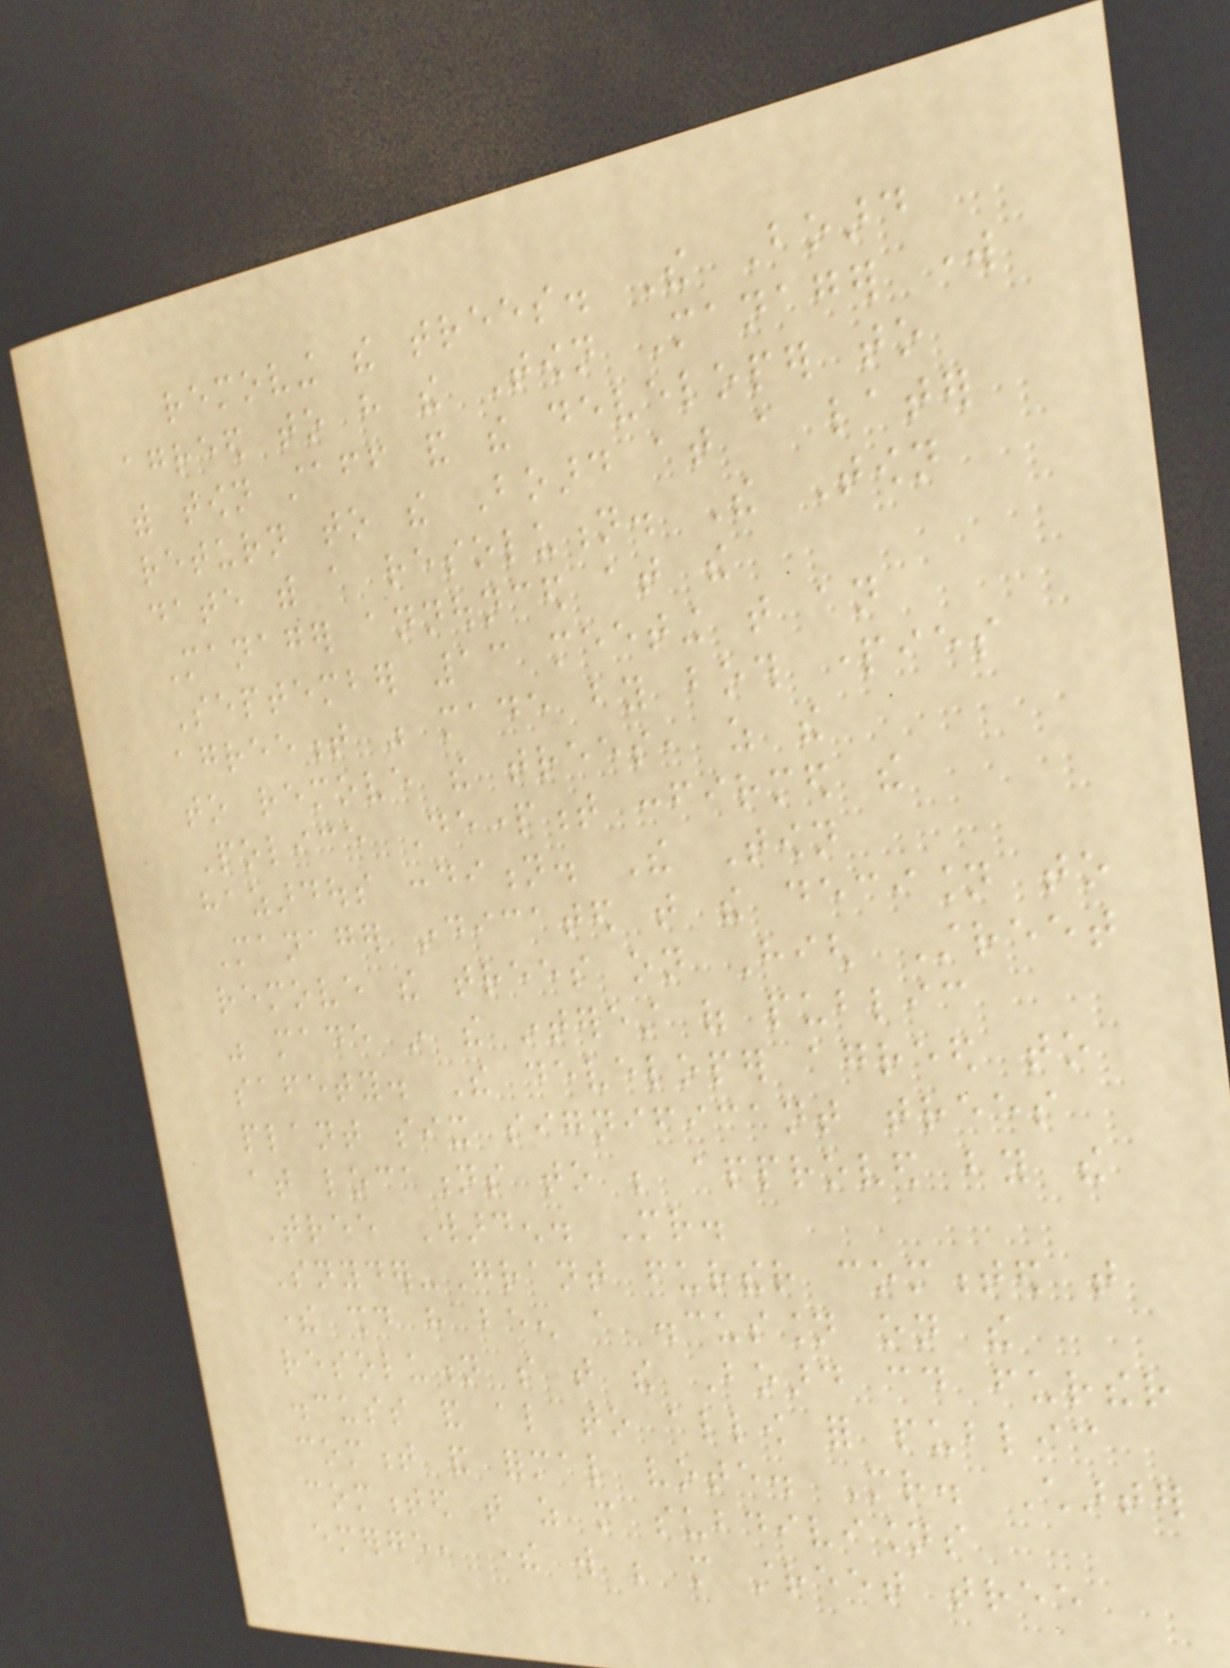removing the trees. The Board
agreed to have the Town Manager work
with town staff and the developer to
return to the Board at a later
date with a resolution. The Town
Manager announced at the
September 13 meeting that an
agreement was made by both parties
to remove the trees, as the
Police Department confirmed the
hazardous condition. The Town
Manager indicated that the decision to
remove the trees on High Street
was made in the interest of public
safety. The developer agreed to
plant six significant trees
at locations to be approved by the
Tree Warden. Mr.
Snyder-Grant further commented that
there should have been a discussion on the
resolution so that the Board could further
discuss and also to allow for public
comment and formal vote. Mr. Charter
commented that as more subdivisions
emerge, there will be more street tree
